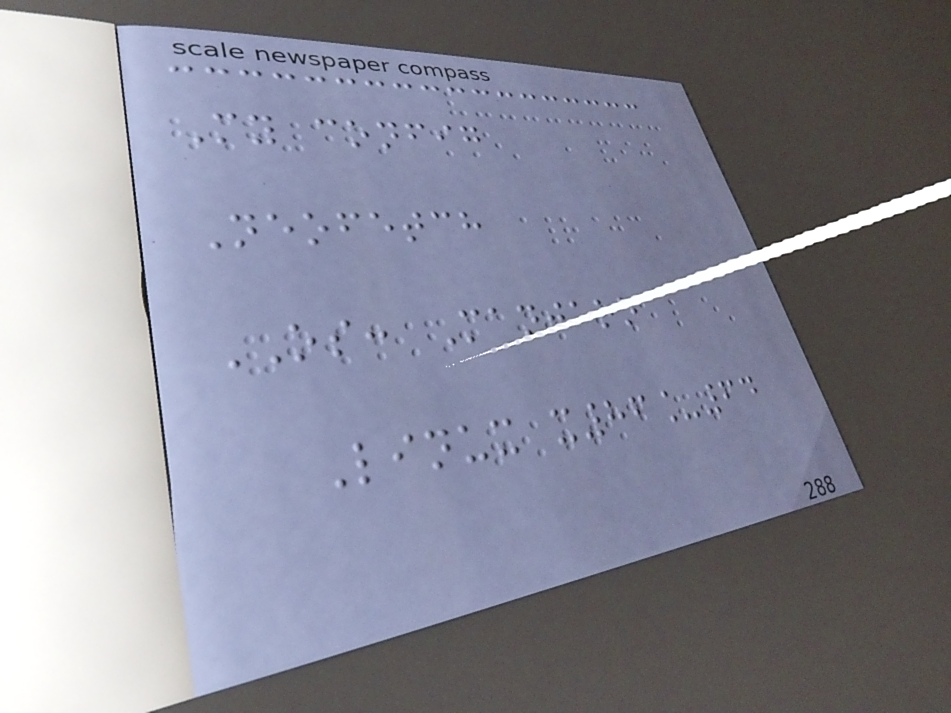My config
Neofetch
OS: Manjaro
Linux x86_64
